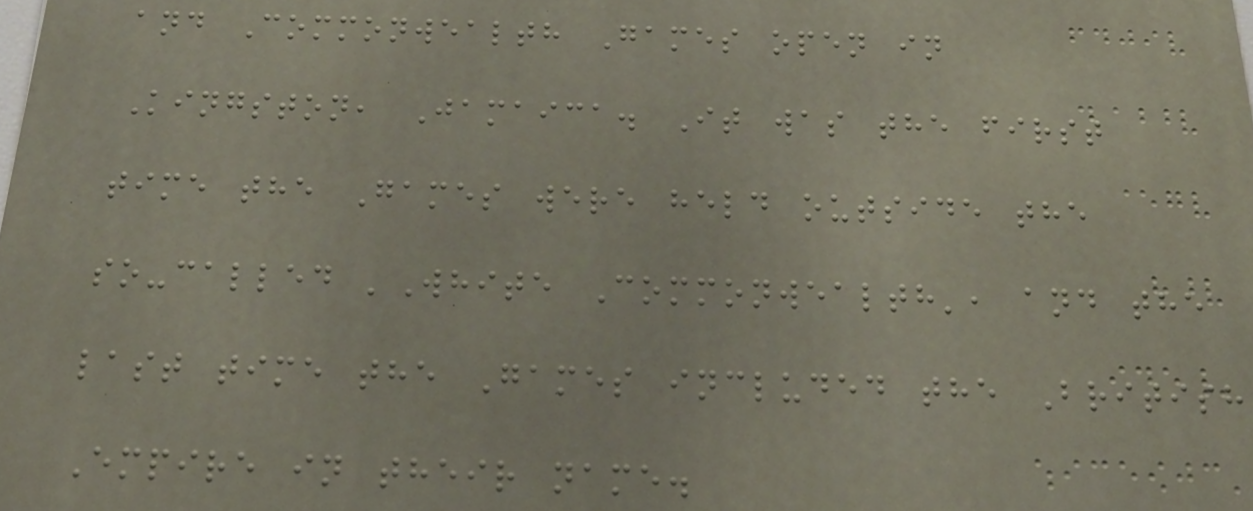and Commonwealth Games open in
Kingston, Jamaica. It was the first
time the Games were held outside the
so-called 'White Commonwealth', and the
last time the Games included the British
Empire in their name.
